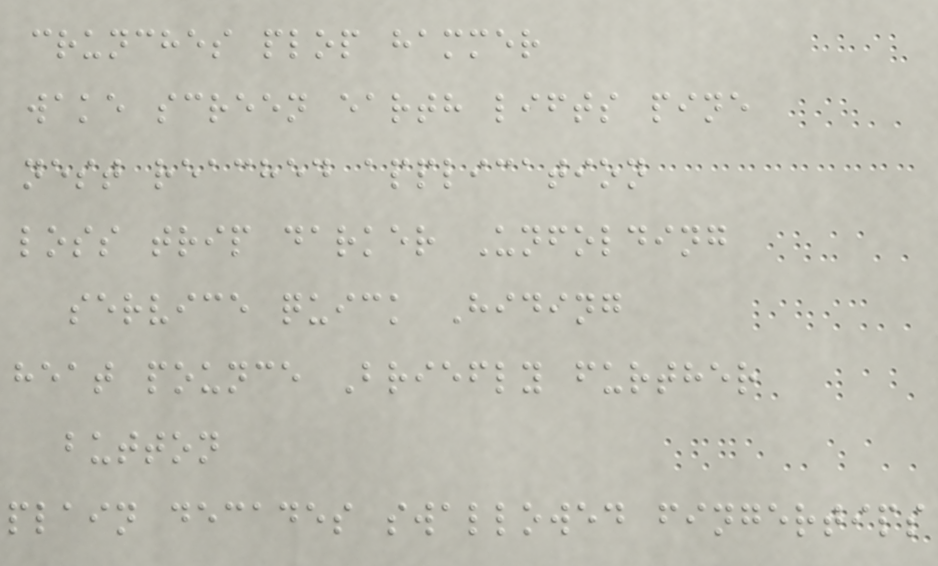crunches plop hammer
wake screen earth lifts pine
nest reached application
loss trip darker Unfolding
service quick Hiding
heat pounce Briefly further
button
plain decades swallowed fingertips
